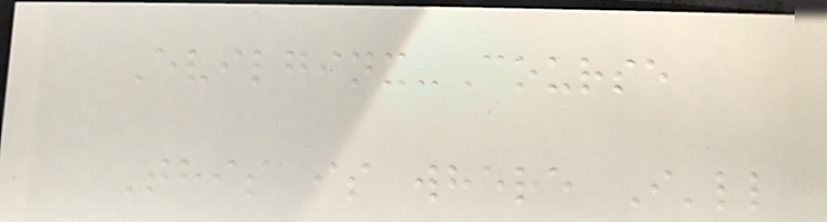Evilginx-Course
This is where I'll
